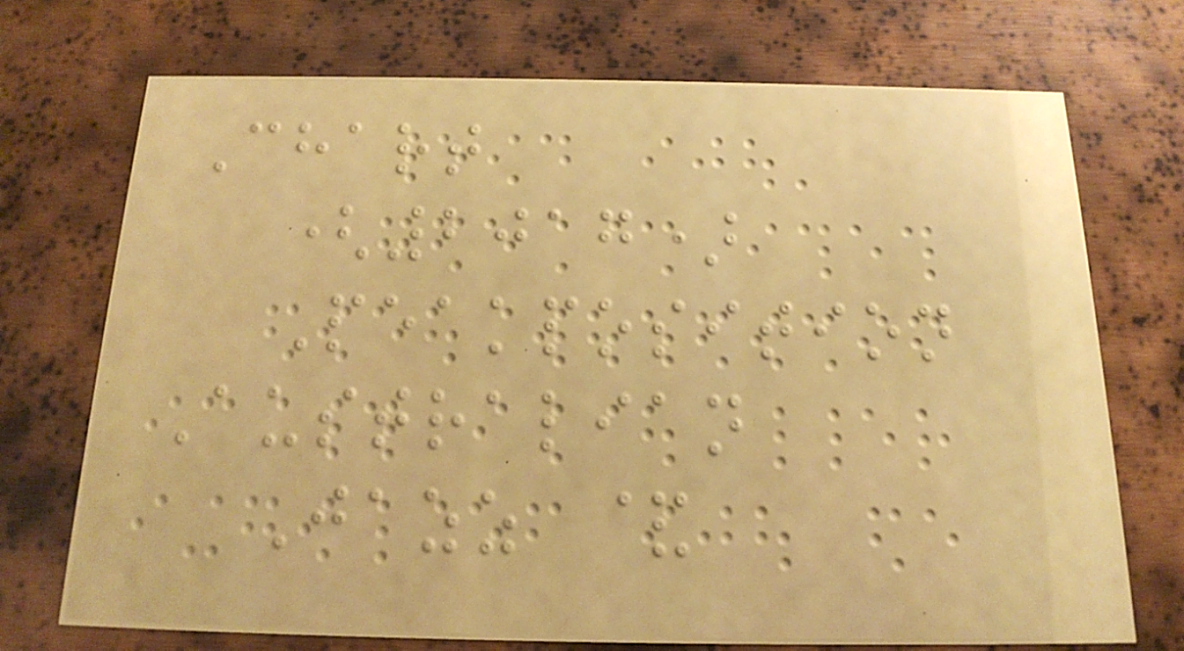Chart
(2017)
Peakposition
Australian
Jazz &
